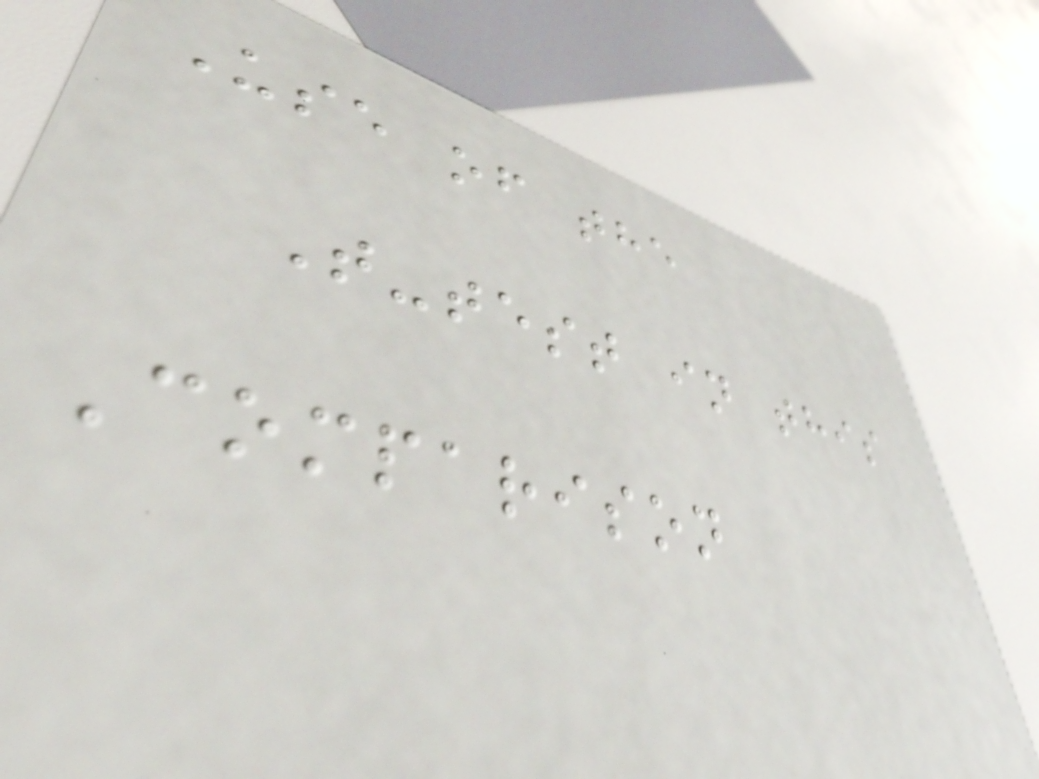Use of the
T-test in this
Comparison
